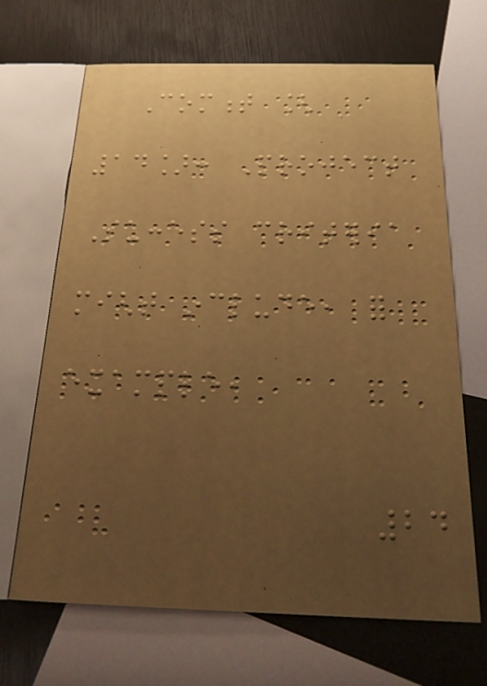Comment [
14]: Project
Success criteria
might include, for
example,
24
